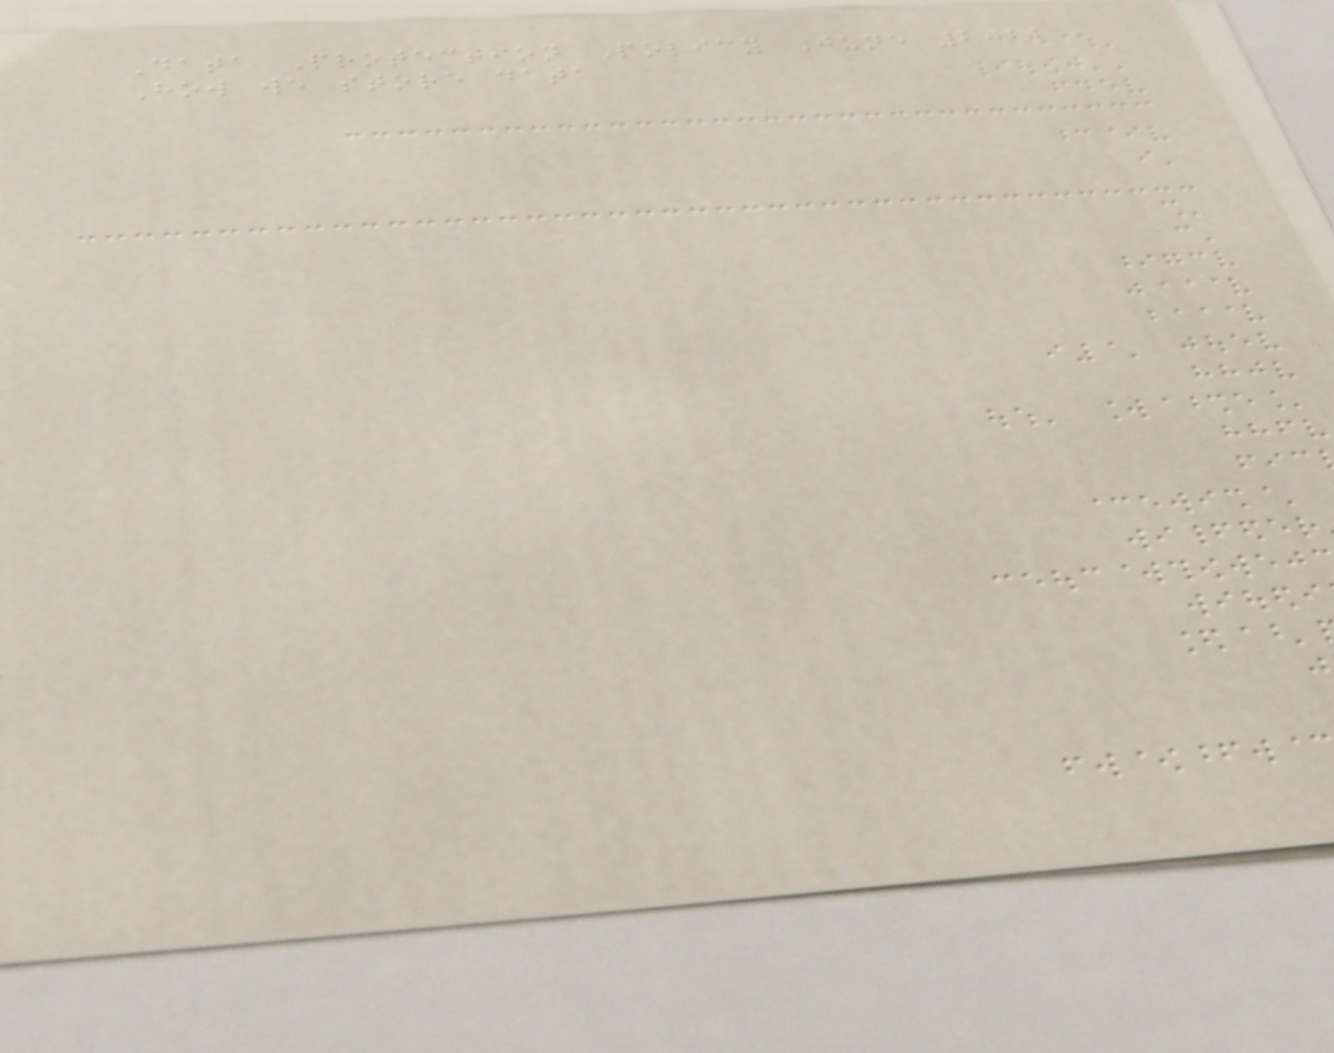Data Protection Policy June 2022
How we store data
